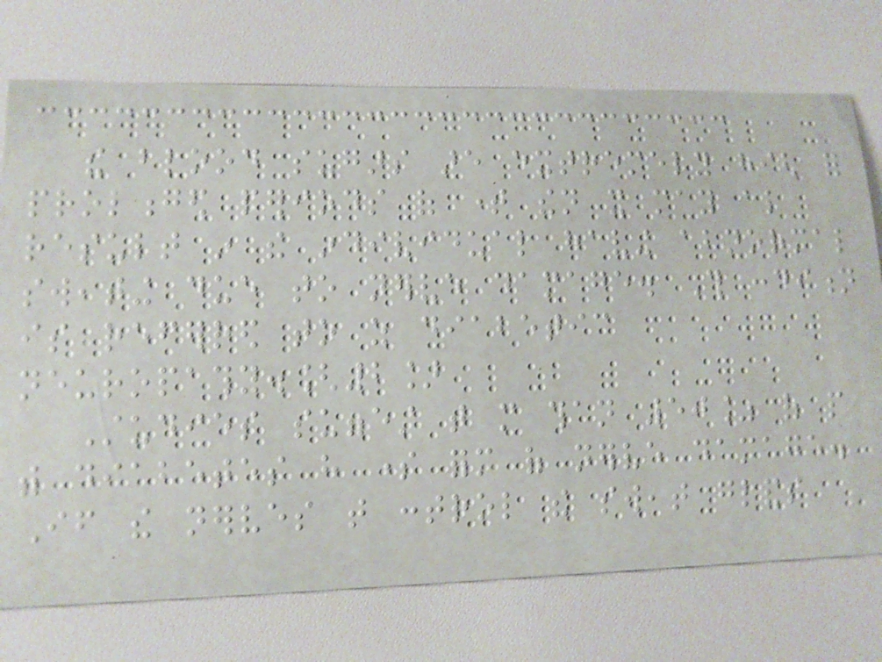the blood sugars are extremely high for
prolonged periods of time then it may also
result in the individual having abnormal
sweating due to nerve damage. This condition
is referred to as diabetic
neuropathy.[2]
Studies suggest that more than 50% of people
with diabetes have some form of nerve damage.
If the nerves that control the sweat glands
